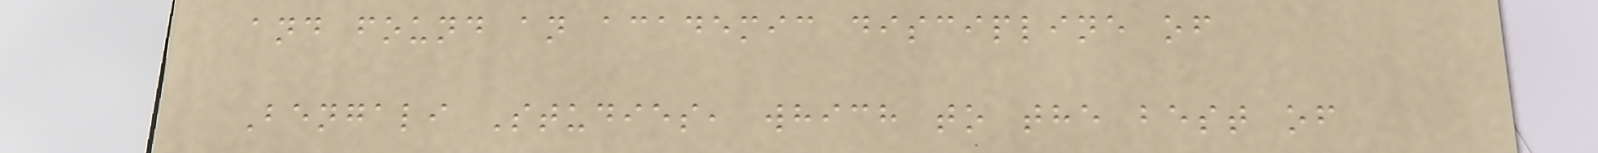and found an academic discipline of
Bengali Studies, which to the best of
